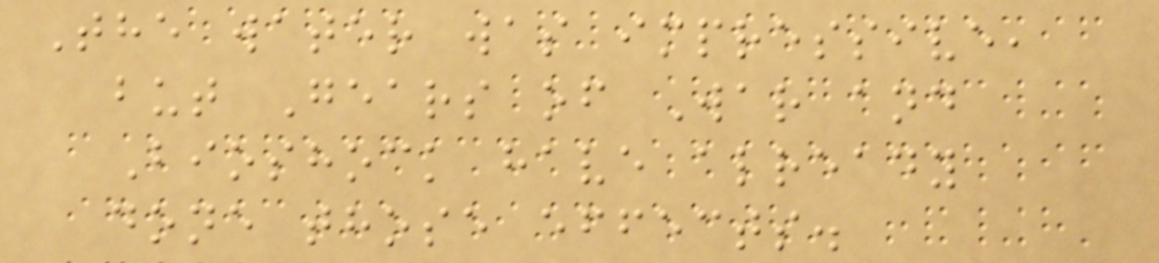The water was impressive,
but Gears of War and
Bioshock have already
done those effects.
